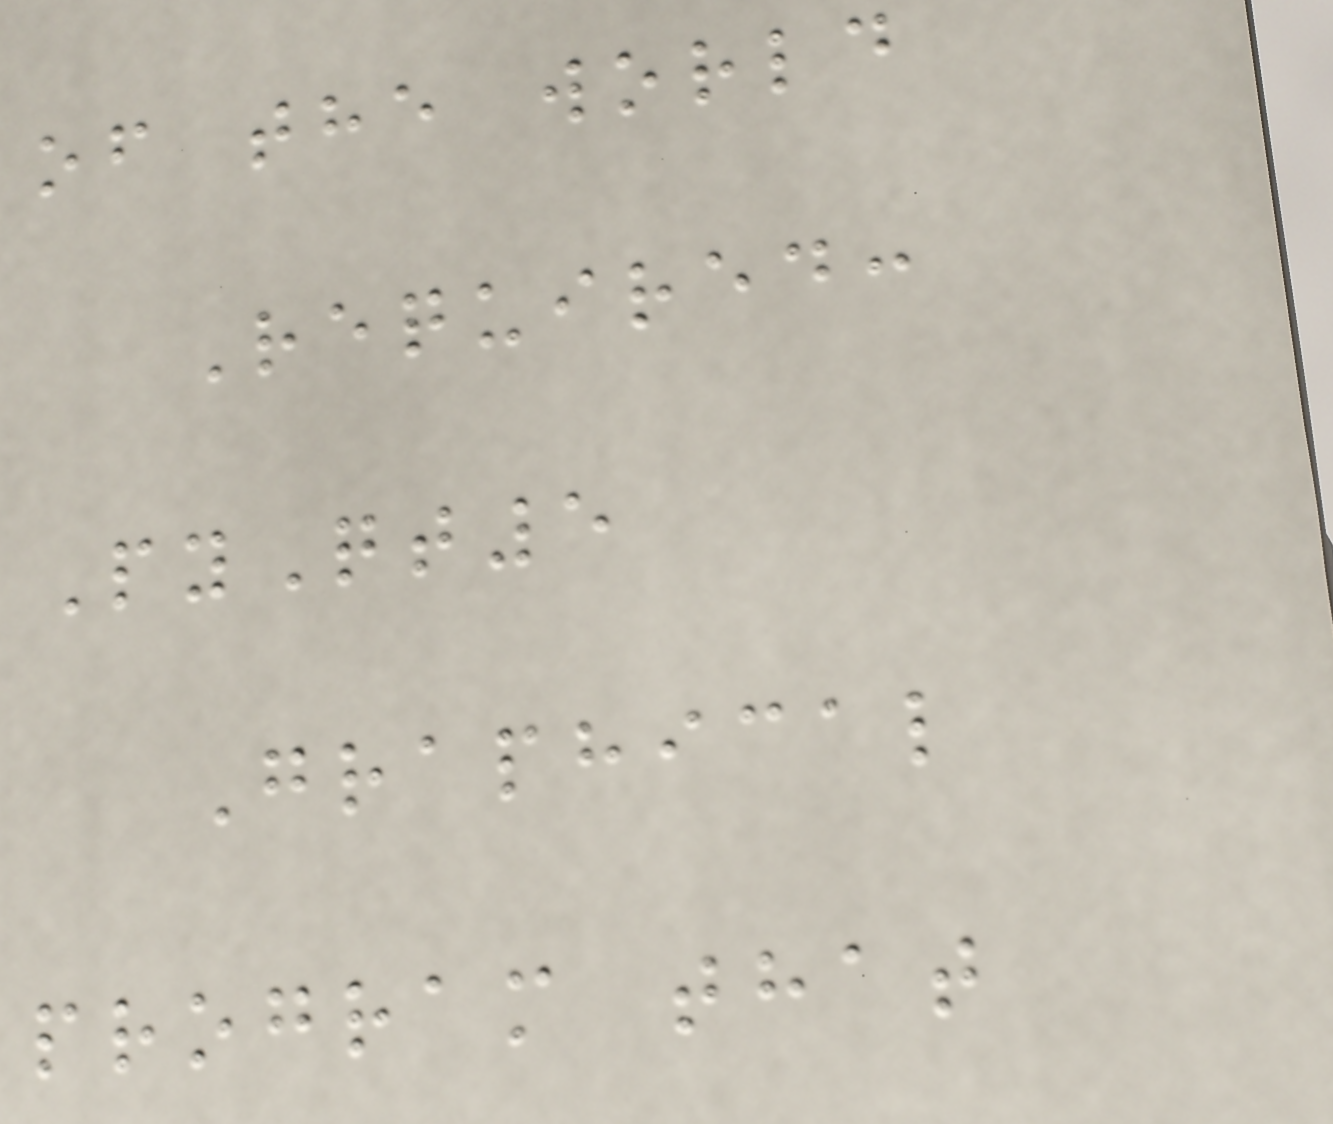of the world
Required:
PyQt5
Graphical
program that
